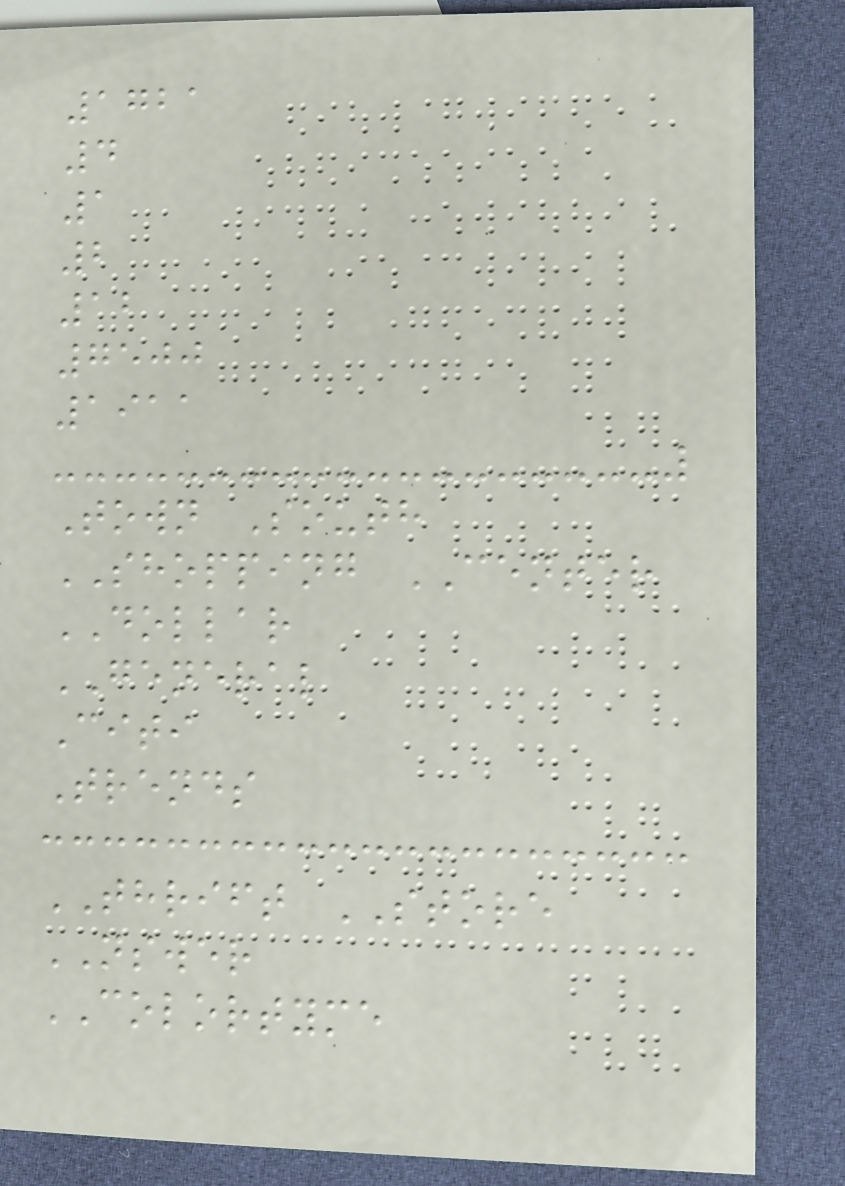1721
4
1
2
12
7500
1911
Town South
SHOPPING CENTER
DOLLAR
GENERAL
Citi
Trends
THRIFT STORE
NSWER
COLORTYME
